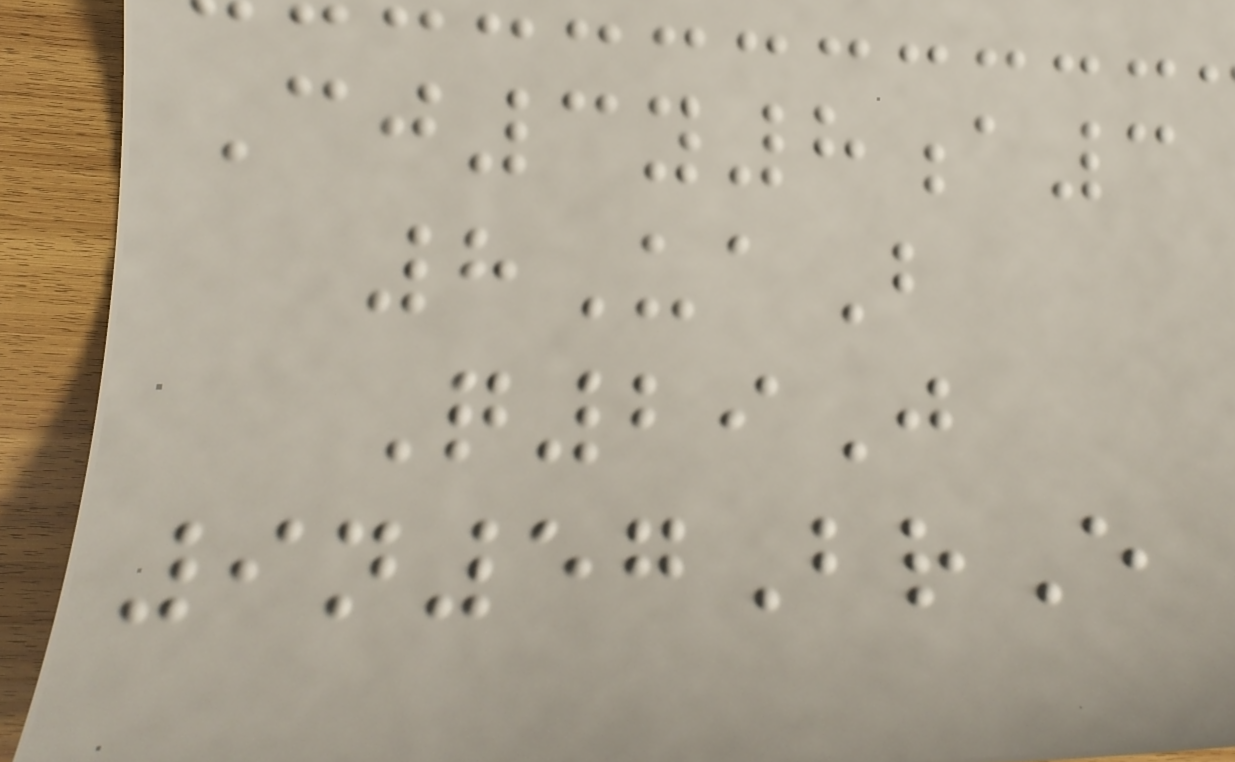Cj3y8a3
8UaB
Q29J
9n57BrE
